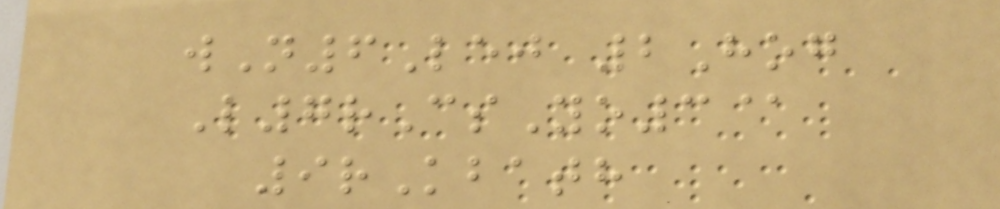wN6Lej 2Hog
L7rCsYo3@
9rKbath
